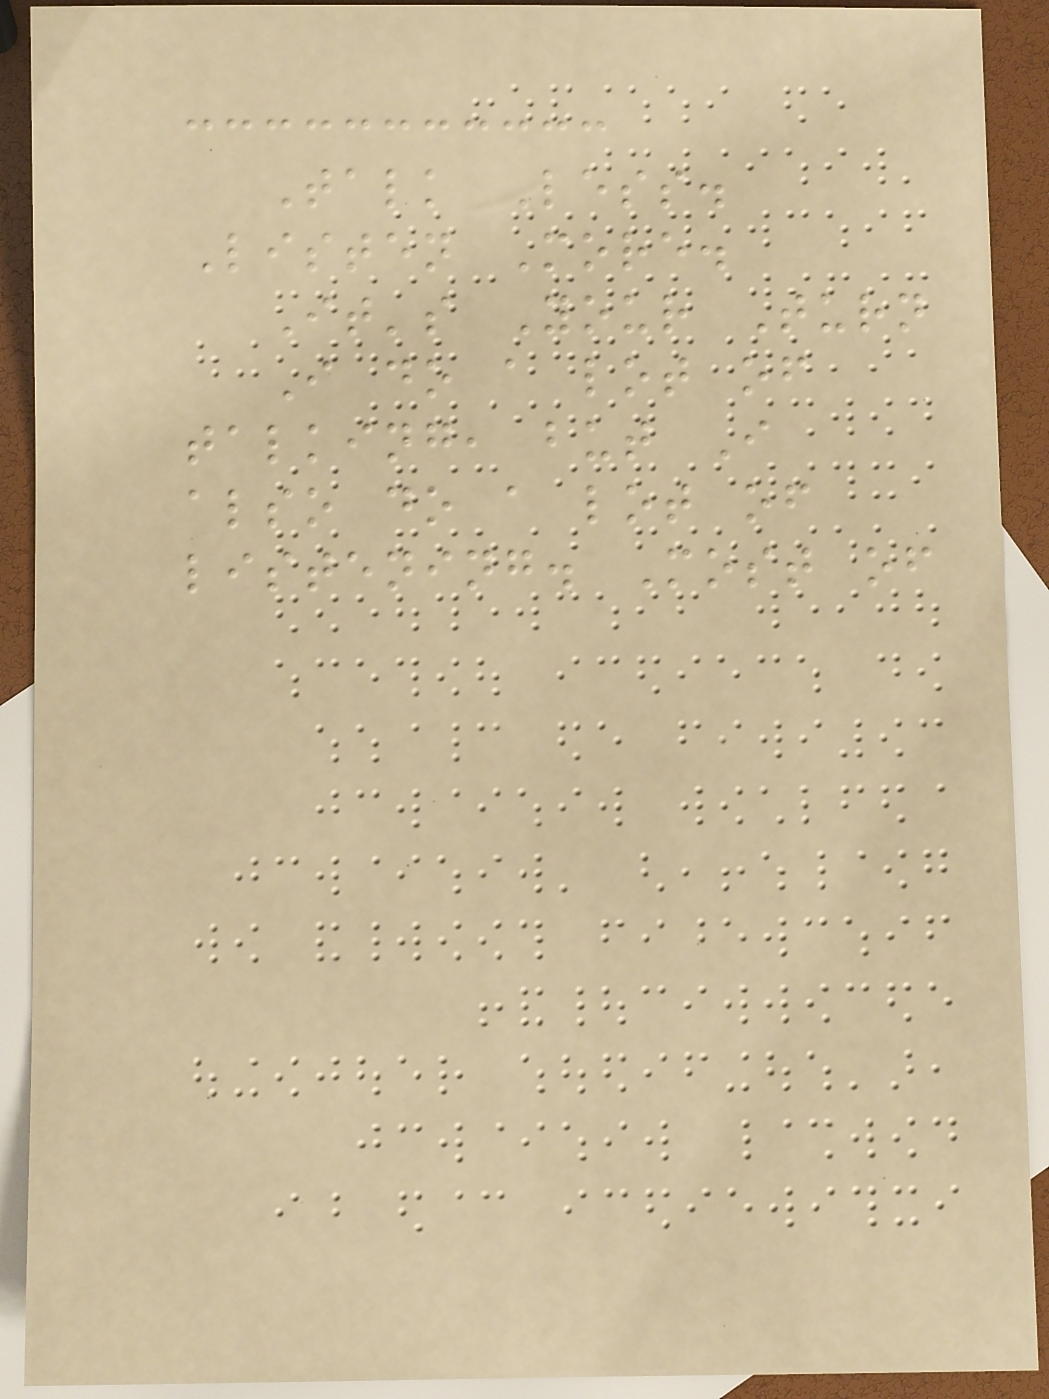Talk Less.
Listen More.
It's Your Turn
I do a lot of
talking, but I
also do a lot of
listening. Most of
